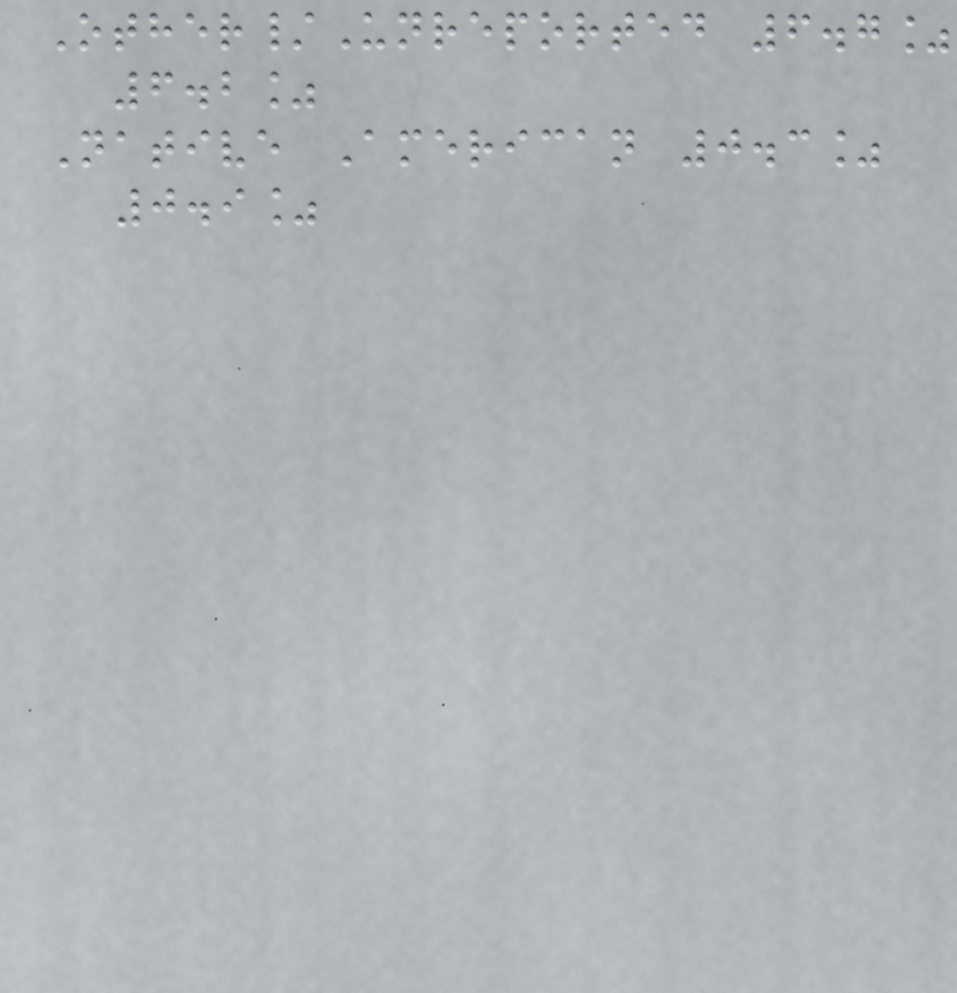Other/Unreported 6.7%
6.2%
Native American 0.3%
0.9%
